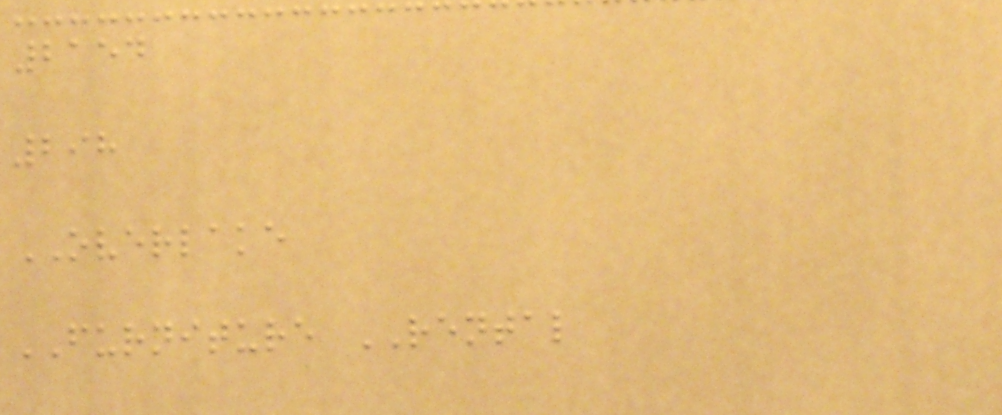2154
298
OVERLAKE
FURNITURE RENTAL
